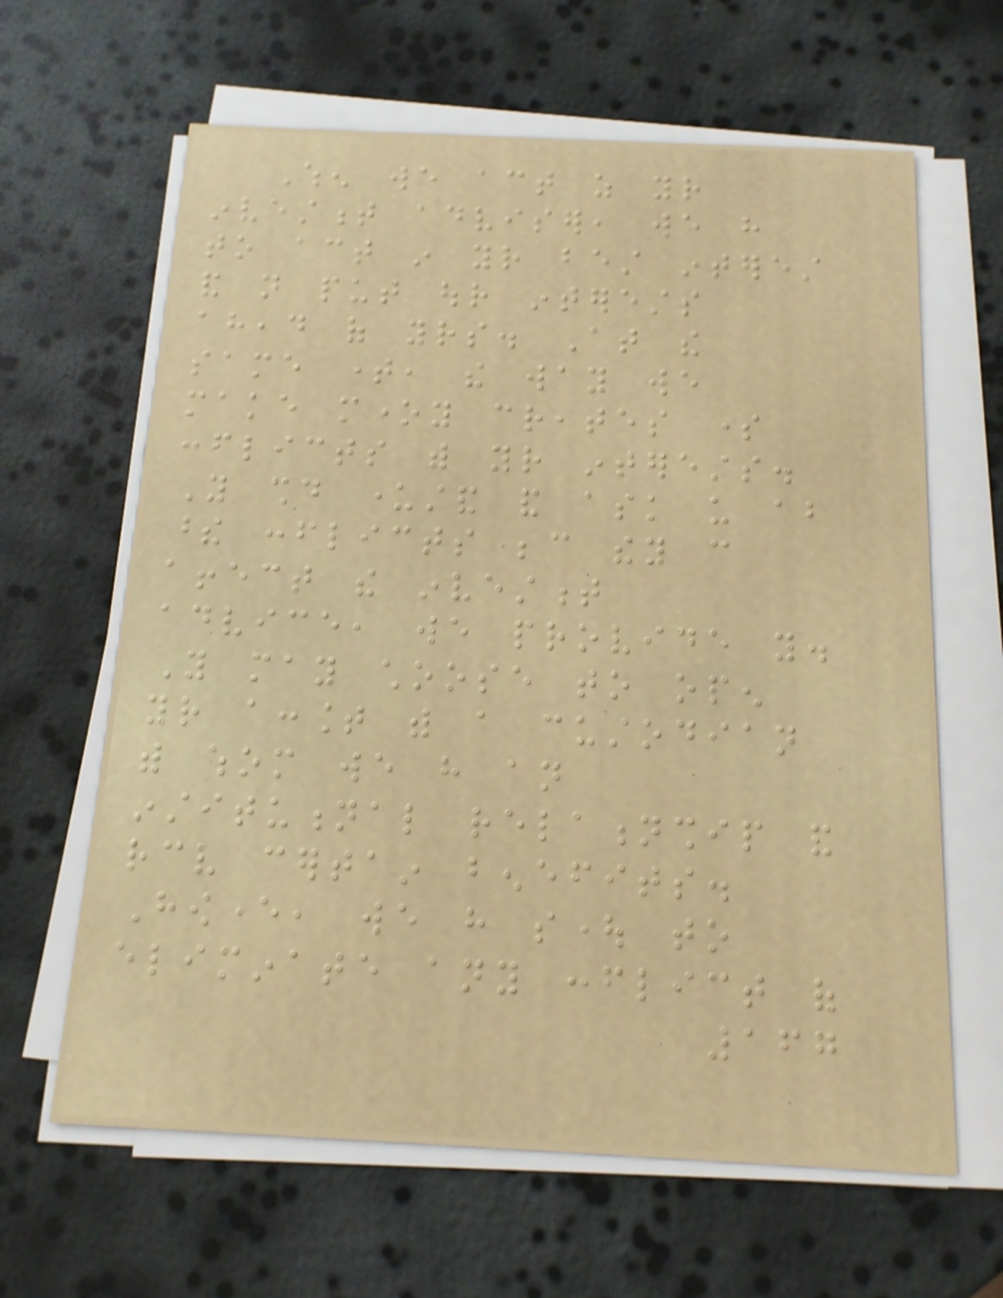When we act as your
investment adviser, we have
to act in your best interest
and not put our interests
ahead of yours. At the
same time, the way we
make money creates some
conflicts with your interests.
You should understand and ask us about
these conflicts because they can
affect the investment
advice, we provide you.
You may choose to open
your account with a custodian
with whom we have an
institutional relationship and
receive certain benefits.
However, we have sought to
eliminate any conflict of
167
